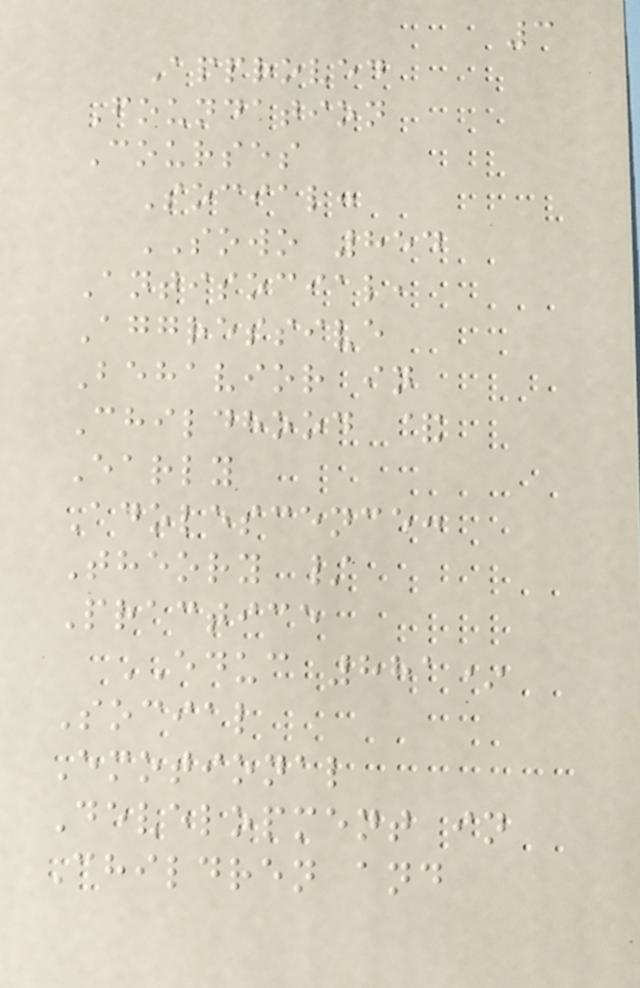3
Approved
Foundation
Courses
Social:
SOWO 854
Antisocial,
Aggressive
Behavior in
Childhood &
Early
Adolescence:
Theory /
Practice
EDUC 881*
Social
Emotional
Development in
Children and
